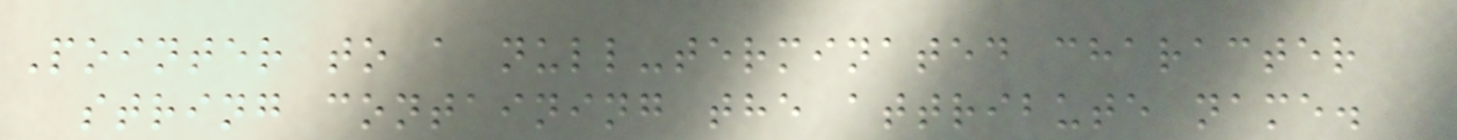Pointer to a null-terminated character
string containing the attribute name.
